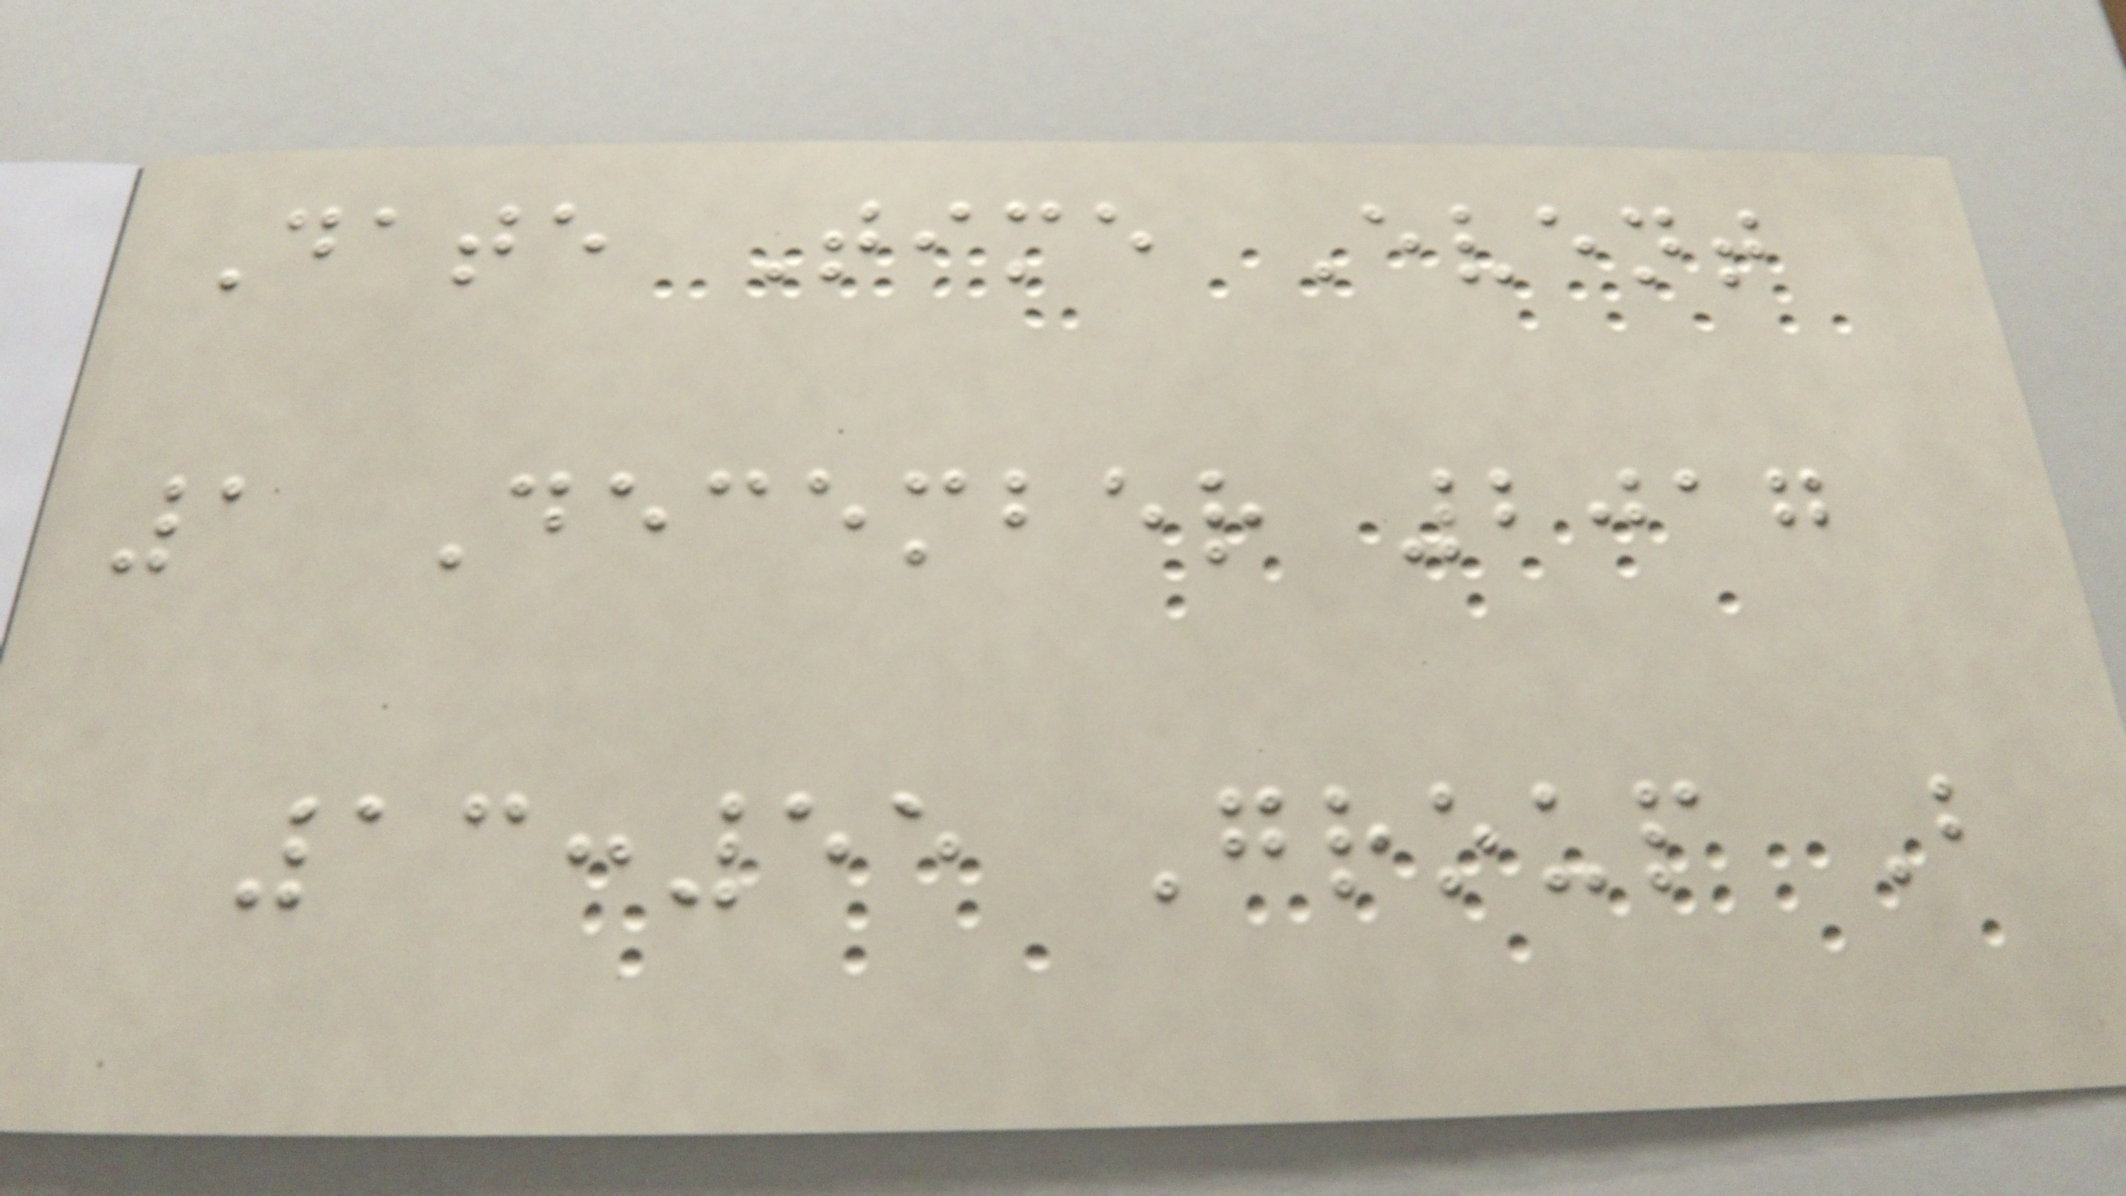Date Time Event
1 December 2017
13:55 Group B
